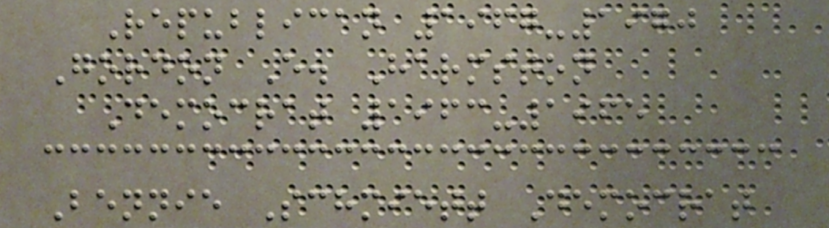Republican 1967-1970
Gordon E. Harmston
Democrat 1963-1965
Bennie Schmiett Democrat
